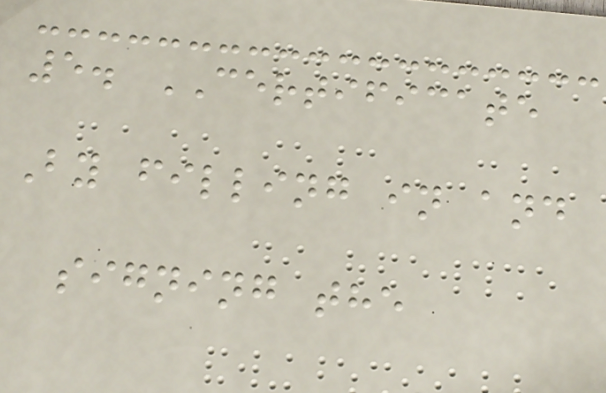5. CERTIFICATE
By filling in and
signing the
